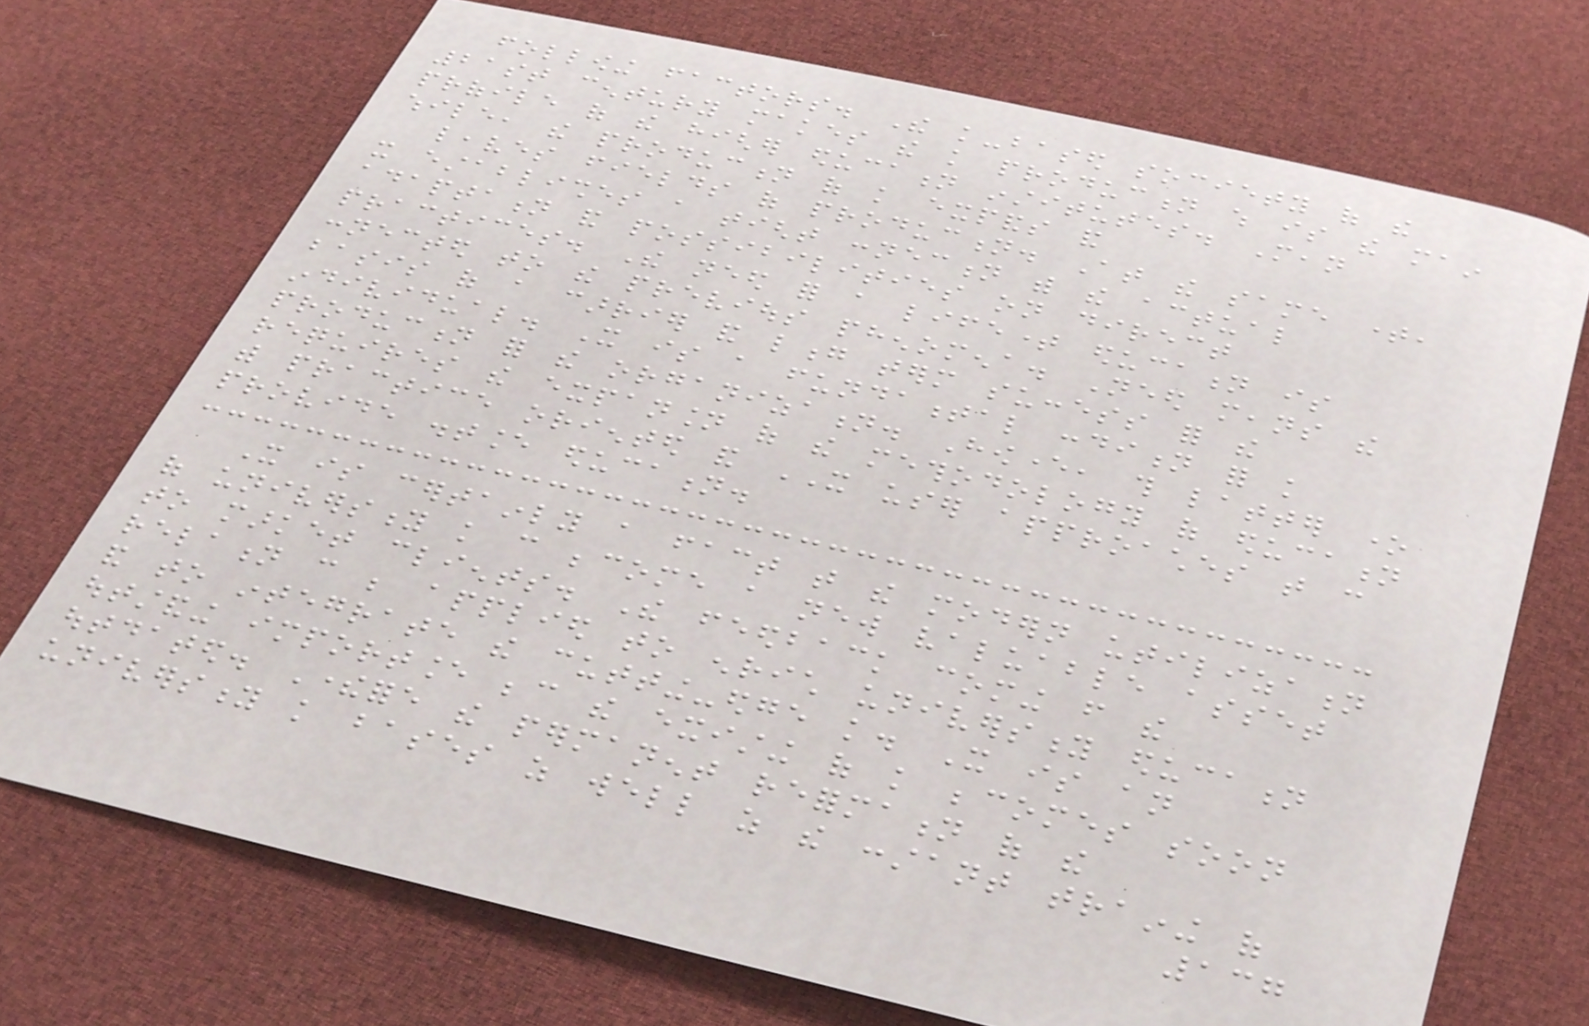following factors. The knowledge-based society of the
21st century makes the knowledge production which is the main
profile of the higher education institutes. Mean
while, the production of knowledge expands and
leaves fields of production. At the same time,
it establishes a tight connection with the actual
adaptation and possibilities on direct
practices. The need for a lifetime education is
connected to the previous phenomena. Need means the
basis of a carrier and long term success for the
individual. It is a fundamental condition for knowledge
production for the organization. However, this latter one
requires the expansion of the methodology of education
with practice oriented and IT user approaches that can
provide distance education.
It is certainly a fact that the modern utilization
of university knowledge can become a new valuable asset
to market clients. The feedback coming from the
relation can be applied to enrich university education
and to integrate the cutting-edge knowledge. It is an
outstanding importance because the existing of knowledge becomes soon
outdated. Therefore the permanent reformation of the
university knowledge bases as well as the constant training of
137
